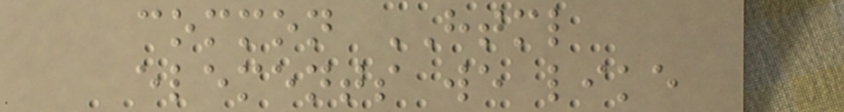common HTML
elements we like
